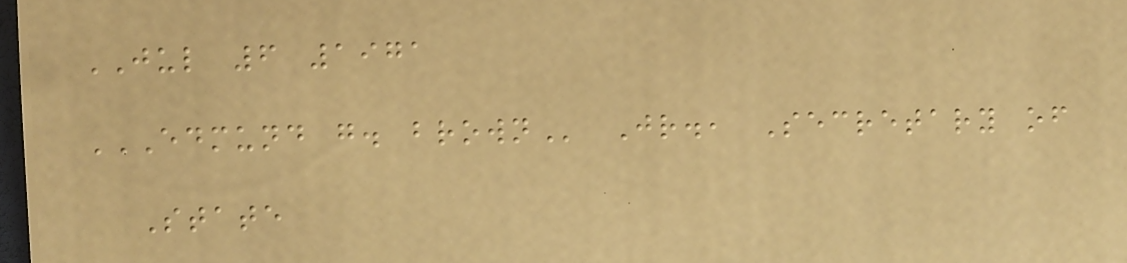JUL 6 1971
EDMUND G. BROWN Jr., Secretary of
State
